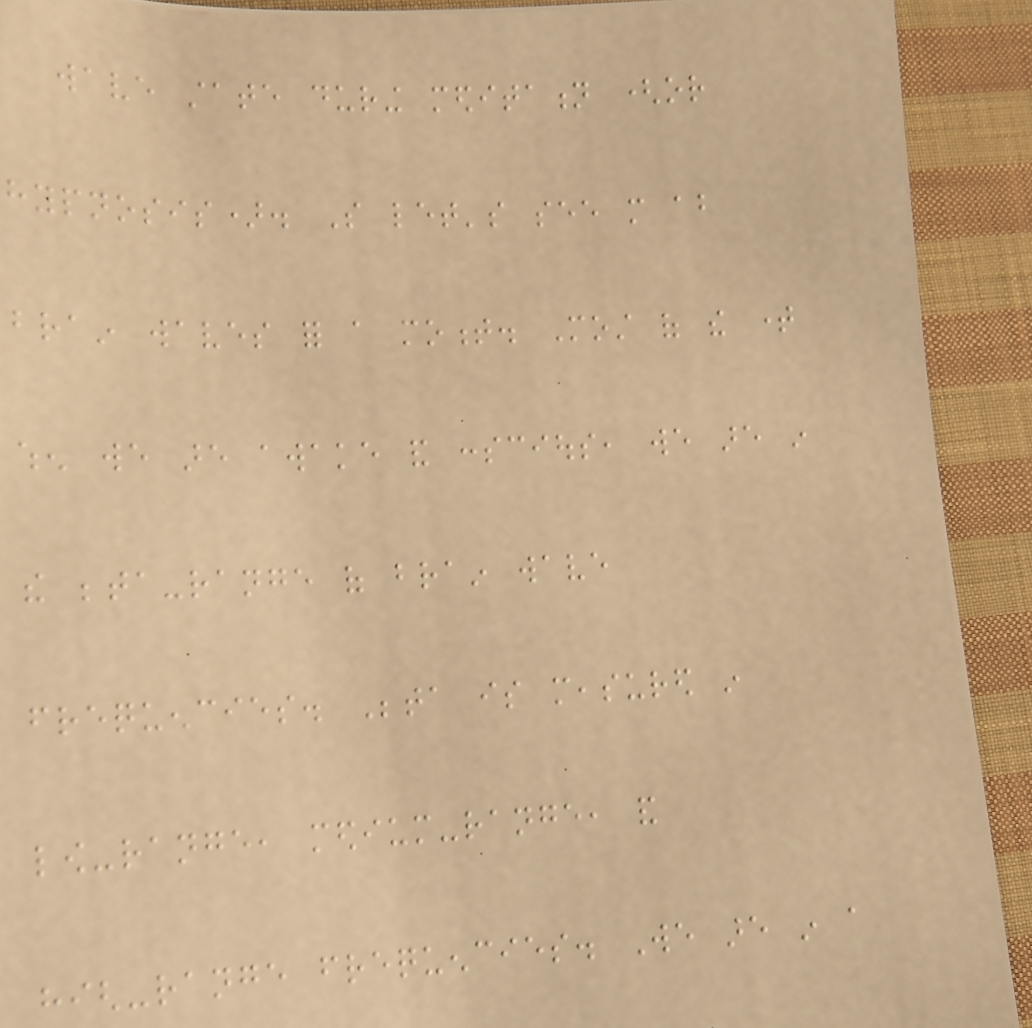wave state during meditation (or
hypnosis). So let's see more about
brain waves for a moment. Most of the time
when we are awake and conscious, we are in
the beta-range of brain wave
frequencies. Beta is measured in
low-range, medium-range, and
high-range frequencies. We are in a
